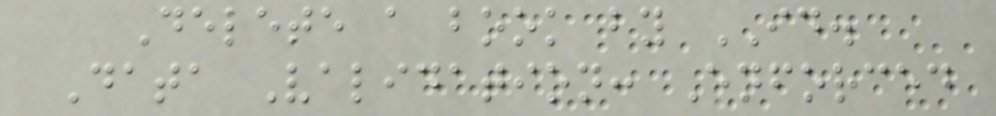Delete a book by ID.
Data Validation: Enforced
